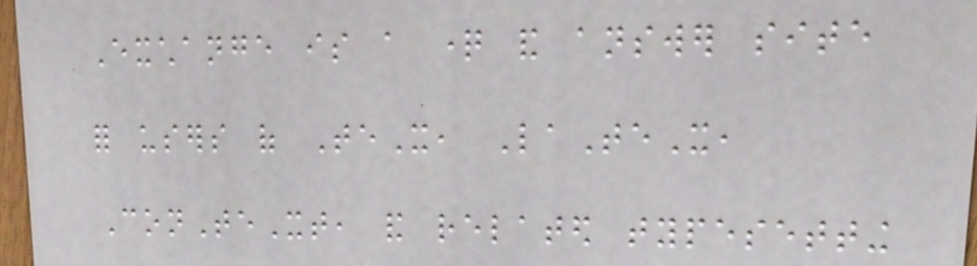Exchange is a question and answer site
for users of TeX, LaTeX,
ConTeXt, and related typesetting
